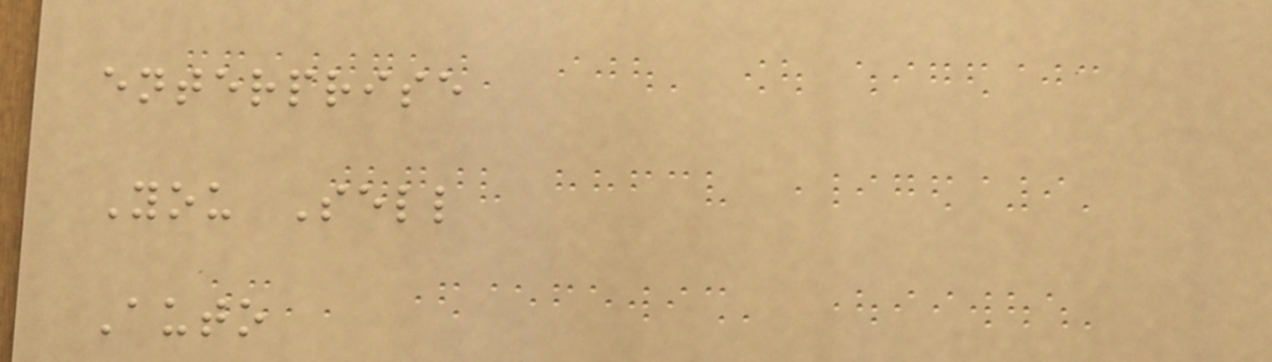enterprise
You Sell
Auto
